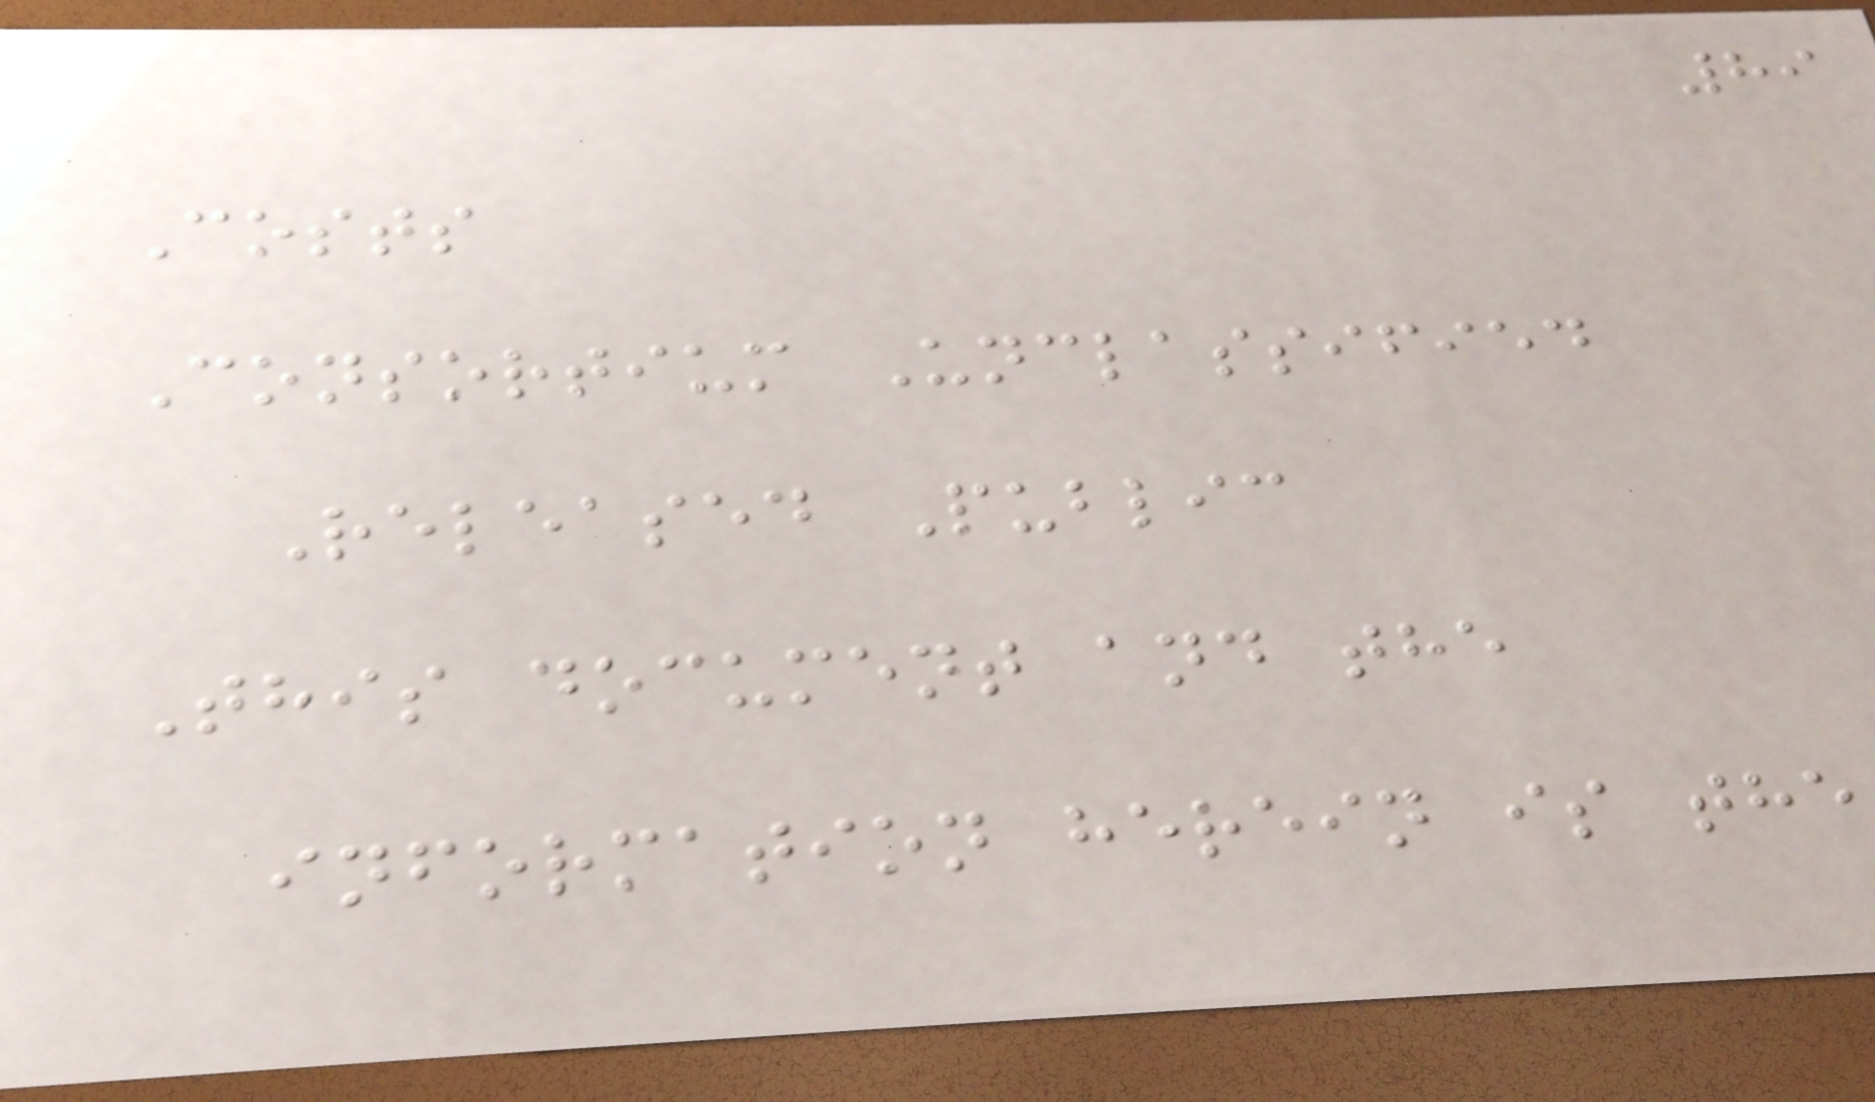89
Costs
Consortium Unclassified
Released Public
This document and the
information herein is the
